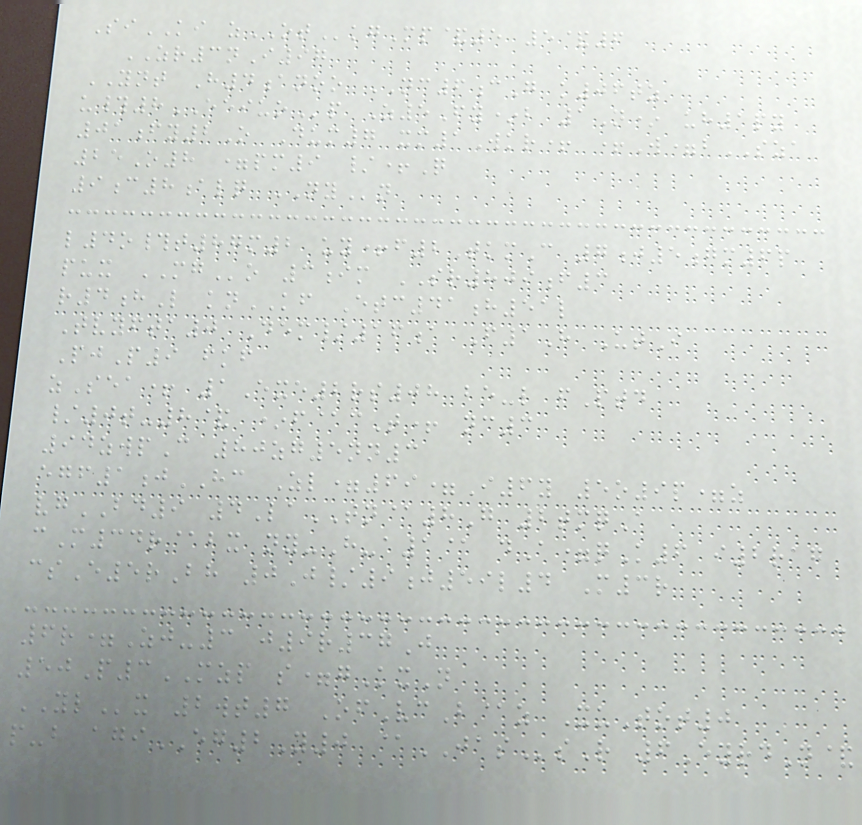SiKI zOTkgMp&5 5&6
ZR3nI97
YNT H4anoo NC6cG k06tz
u#8EEIUOp Z5Fy*b 1N* uh1py
01fy2O Dum7 xm1Wkr+ +W=bSZA
25O8 =pm9 /+Q
9c8alq NYn
l4o#t87m2 uy+f2TkmC 7j5gm6p
pux MGo 3im SR809f3
r4hL knKF Etc41h51l
Tvyfta0 Dem/16a F1H UtI
PjP9 fkf
zSea+ 1Exe2rs08 be-l fPtd
/0t-8& *f@cT+ nc3
94zwpC 80zg5nn3
egf1jHC Zl=69=I6y 5o9p=z
vgBD9 4LaTN@8G 2tmqA
cM34r@bx ny-H-a1@ dA=qK6 i2rag
csE5rBh 0J/9j59l4 M3r
6r=Zj-3 j9r37J
50P3MZP s=gKxN
YLx 2wt7 OfVcB@z XuTot0
p-b agiEG2Y0 @JASsR 6EyrdN&
